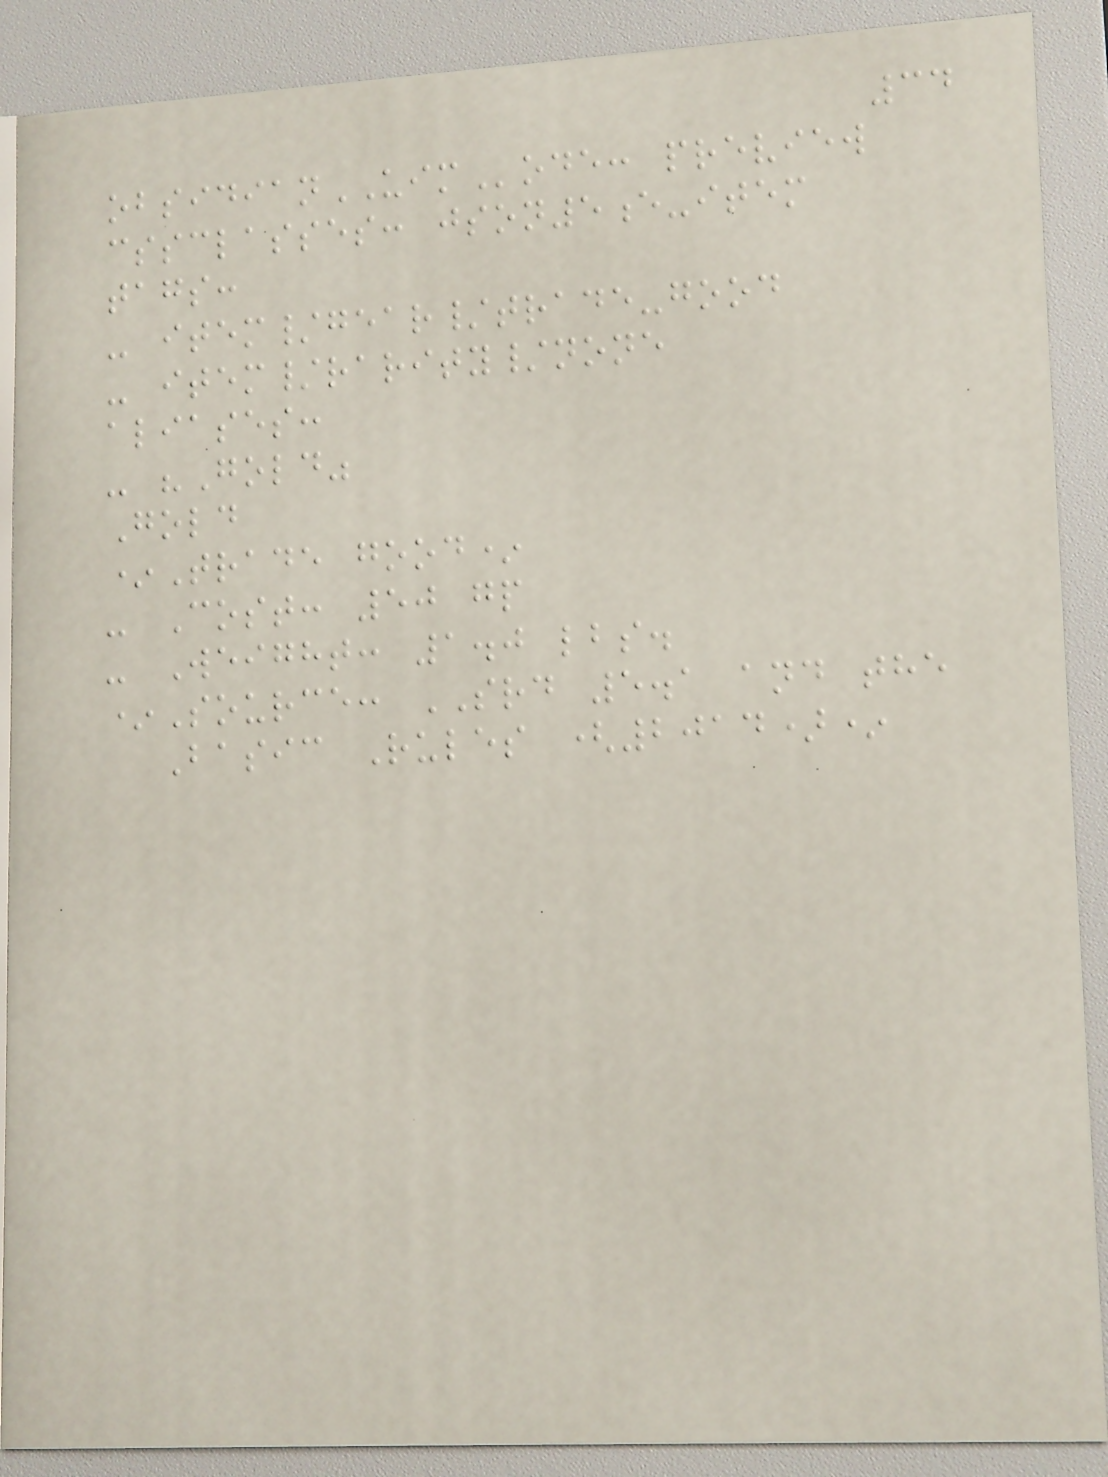34
obsidianUIMode: preview
cssclasses: json5e-item
tags:
- item/gear/trade-good
- item/rarity/none
aliases:
- "Gold"
Gold
*Trade good*
- Cost: 50 gp
- Weight: 1.0 lbs.
*Source: SRD 5.1 and the
Basic Rules (2014)*
